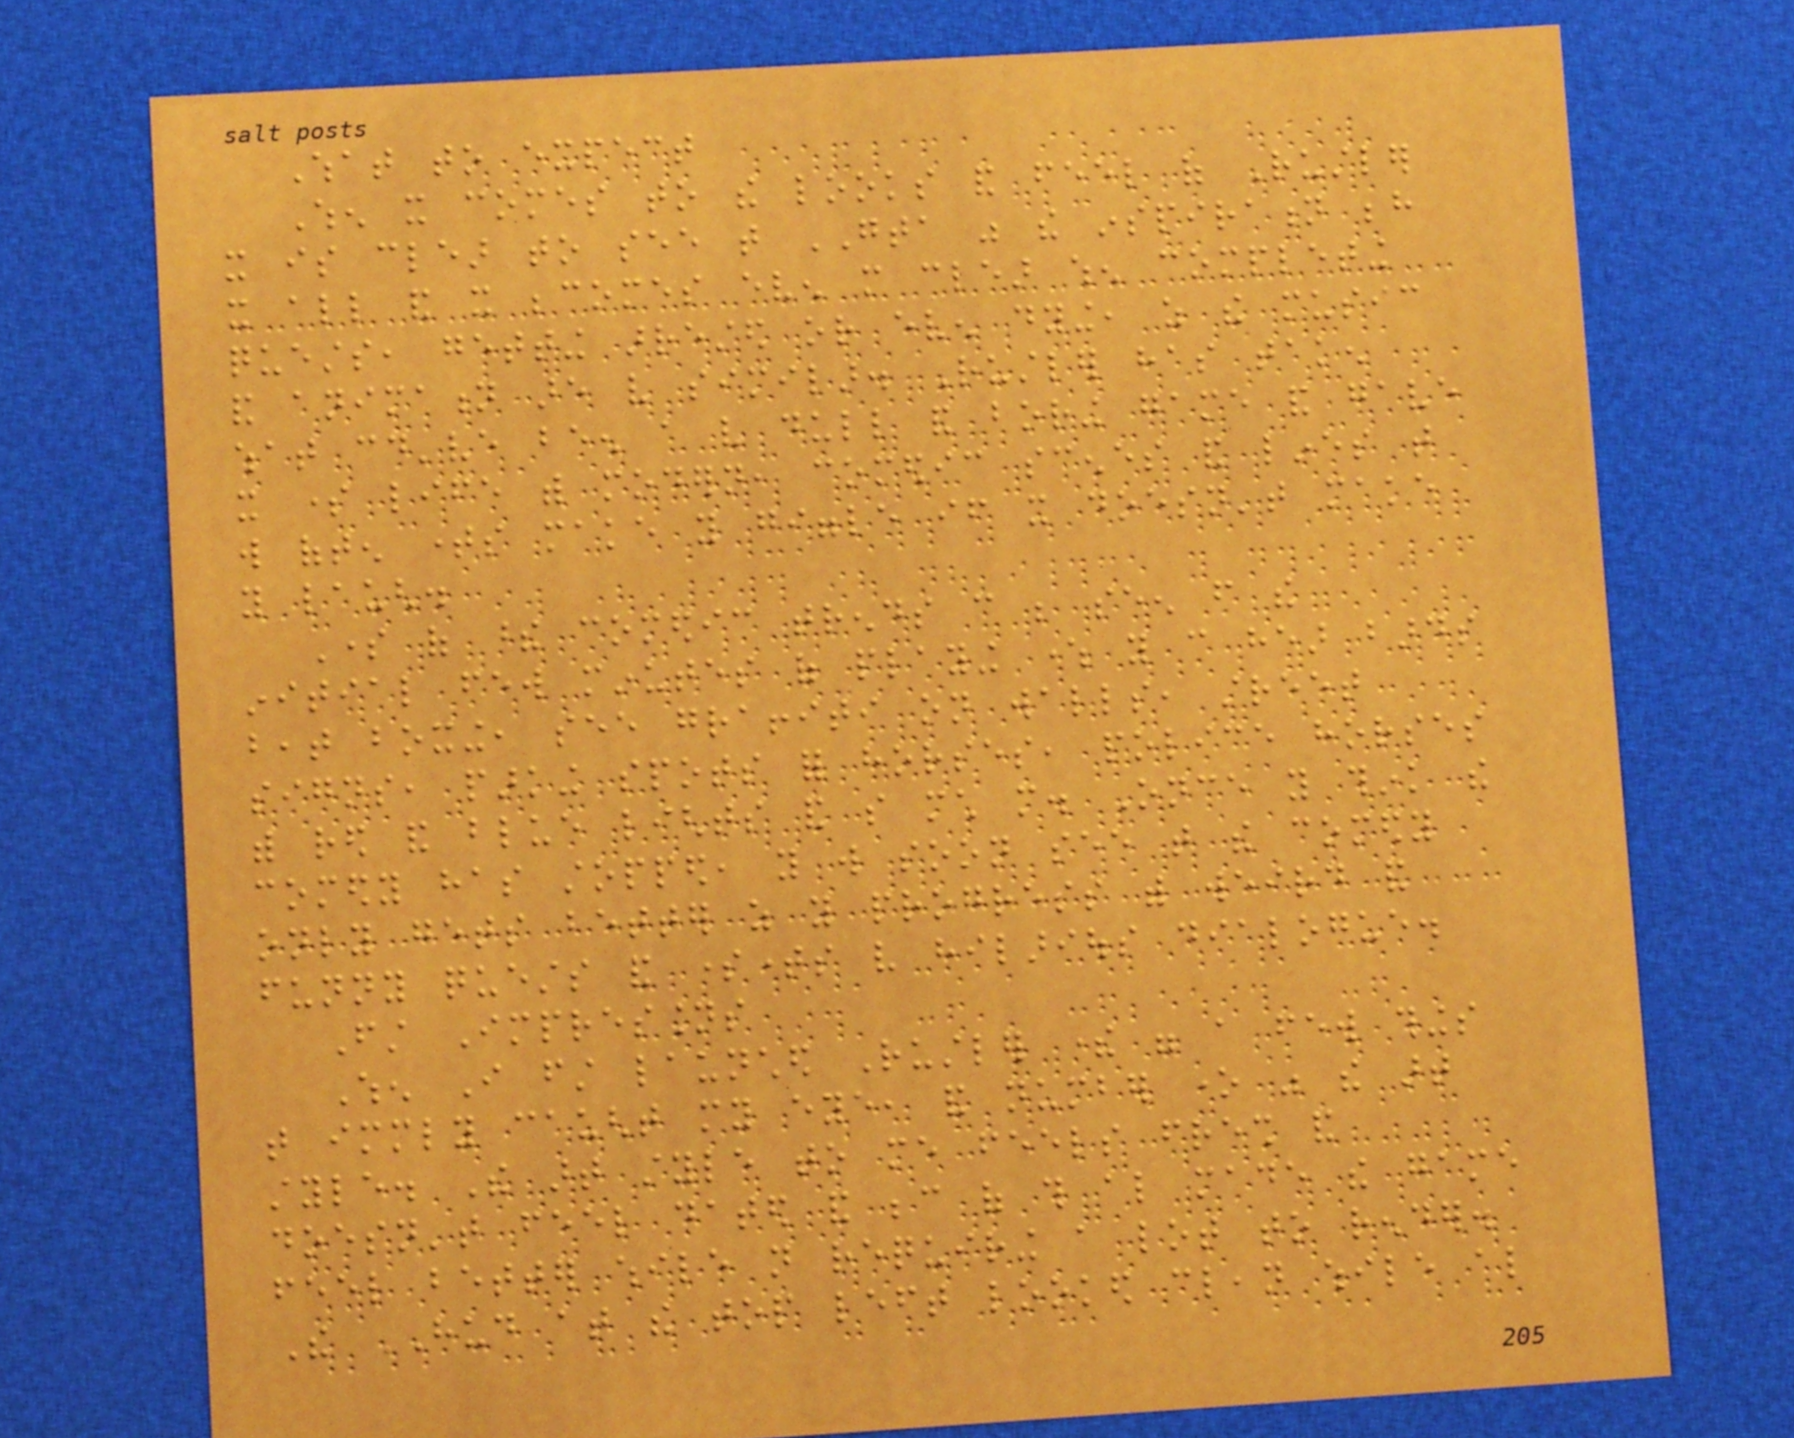What to expect
When it comes to the looks and feel of Rustler
it is clear to see that GTA was the inspiration behind
it all and it becomes even more clear when completing
quests, getting arrested or even dying, as the music
and animation are very similar. Rustler has taken
what could've been a very dull and boring game and gave
it some life with modern, comedic scenes and lines that
will often times make you giggle if it doesn't make
you laugh.
Some of these comedic trends can be seen from the
initial few minutes of playing where you can hear bards
beat boxing, see graffiti on walls, street
signs, parking spots for horses, police horses
with red and blue lights and so much more. Once you think the
comedy has stopped, you will soon see that the comedy
only gets better as you progress with weird and
funny quests and sometimes very hilarious dialogue.
First Impressions
When I first launched Rustler there were a few things
that immediately caught my eye, and number one was the art
style. The art style to me feels fresh and
doesn't feel dated and because of this also made the game
feel better while not requiring a lot to render.
The HUD at the top left looked clean while also
